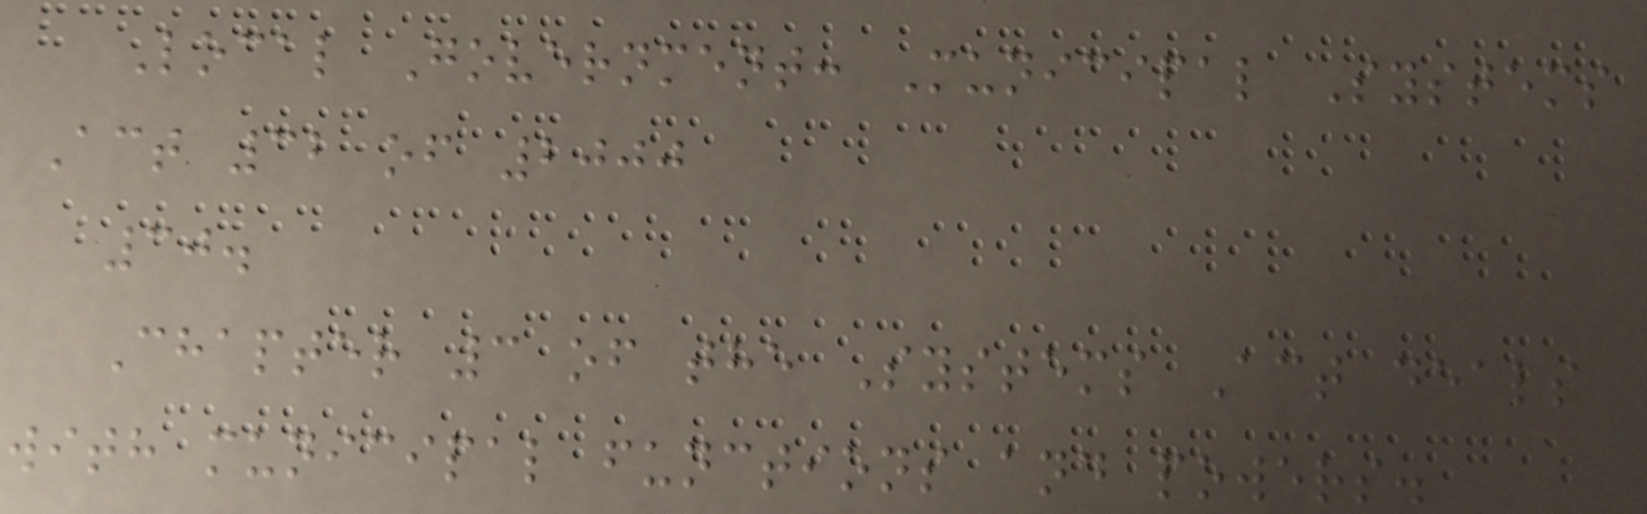Local Government: Municipal Systems
Act 32 of 2000
30.
Chapter 3 of the Systems Act deals
with municipal functions and powers.
